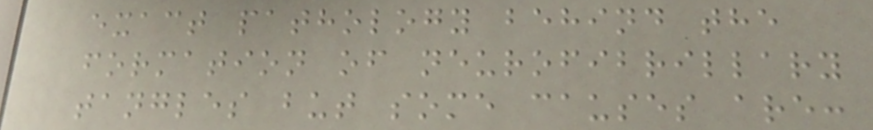exact pathology behind the
formation of neurofibrillary
tangles but some causes are:
